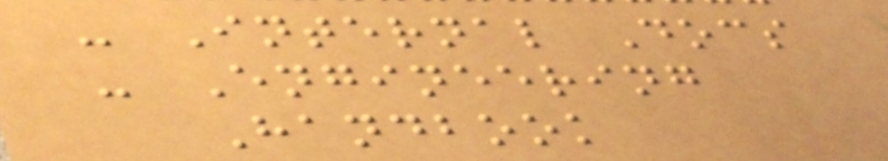- Internal Docs
- Engineering
Handbook
